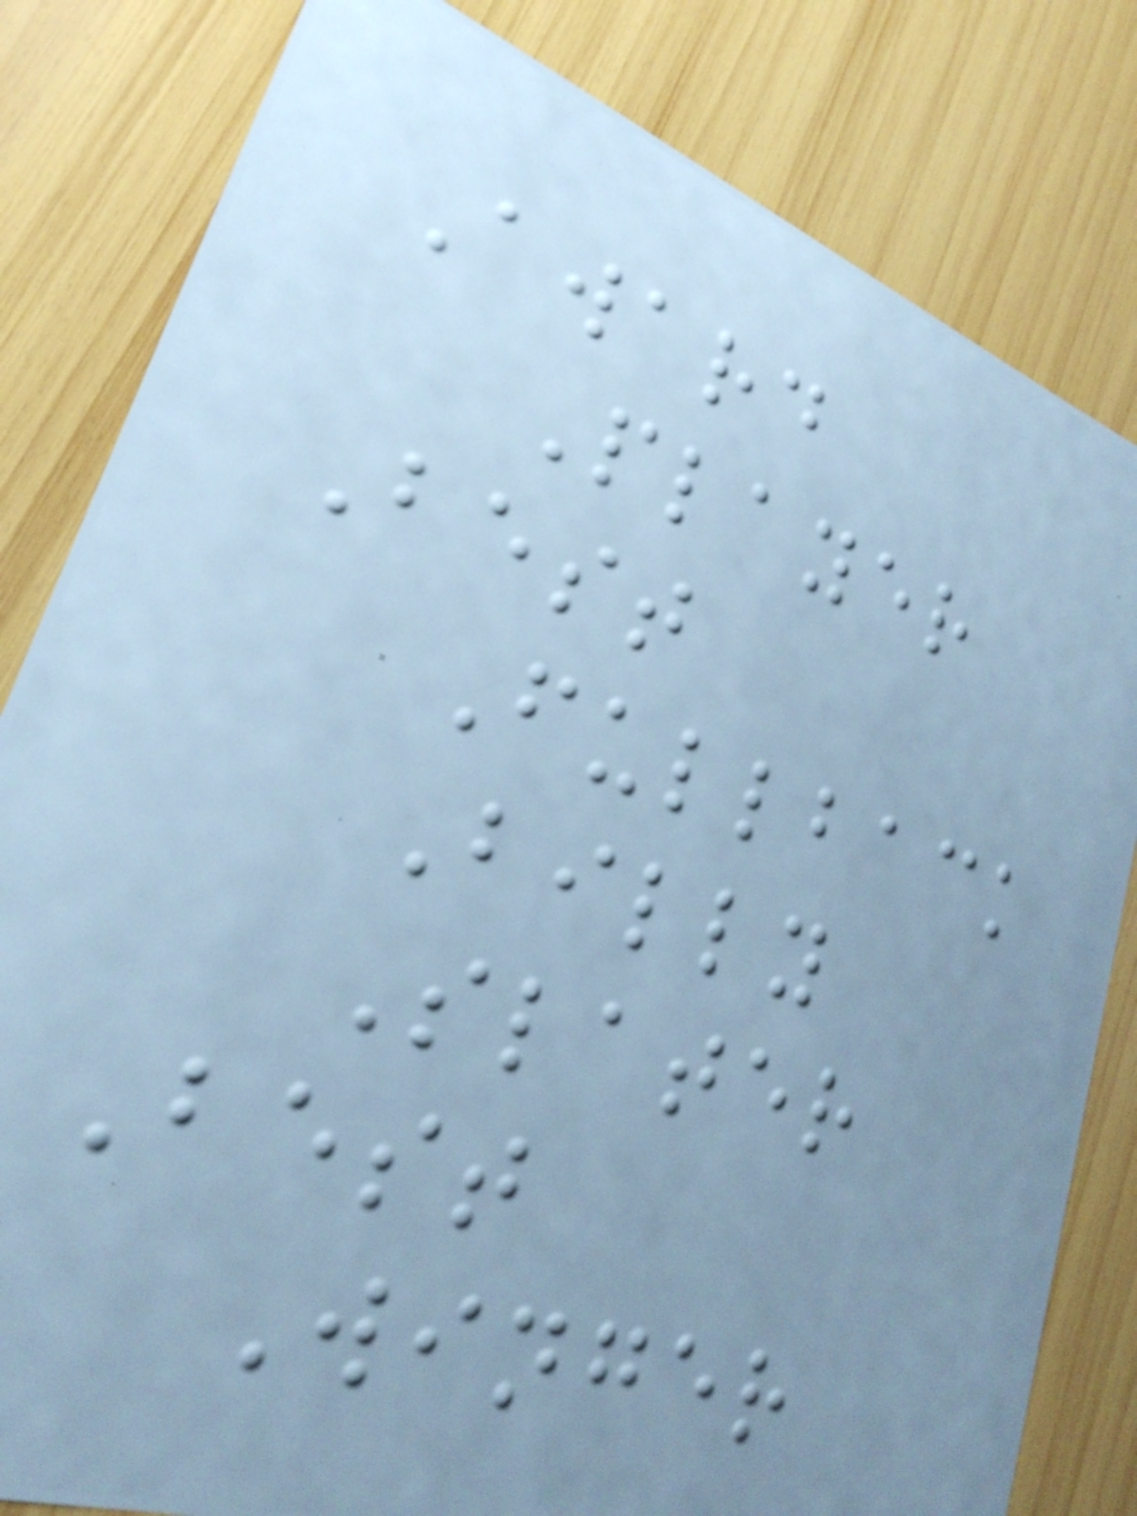Award
Player
Best
Fullback
Billy
Slater
Best
Winger
